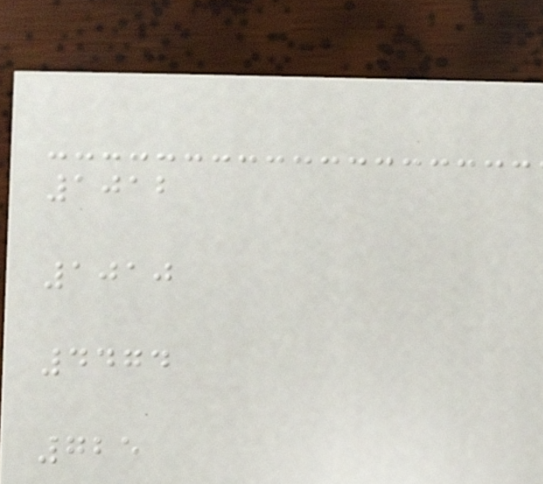1012
1010
4474
725
